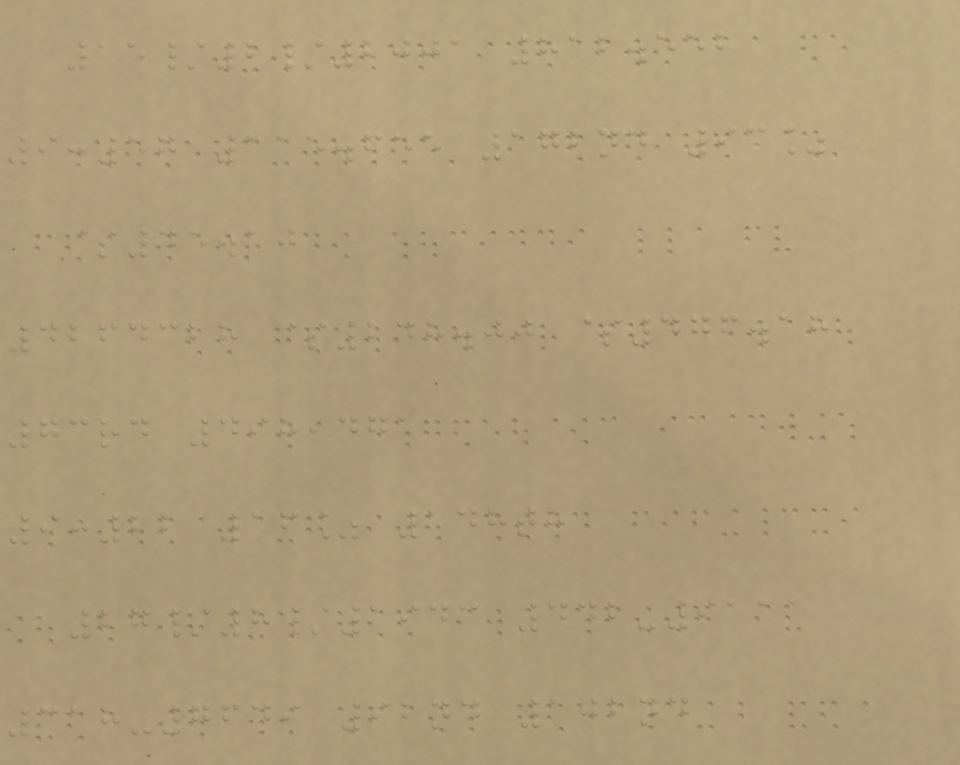15/2/2001 812.552
9:57 115.655 172nd 93%
$45.10
4264328 $248.00 $476.18
73rd 498,471
9:22 16% 148th
27/8/1943 442-9111
318-7649 92nd 102nd
